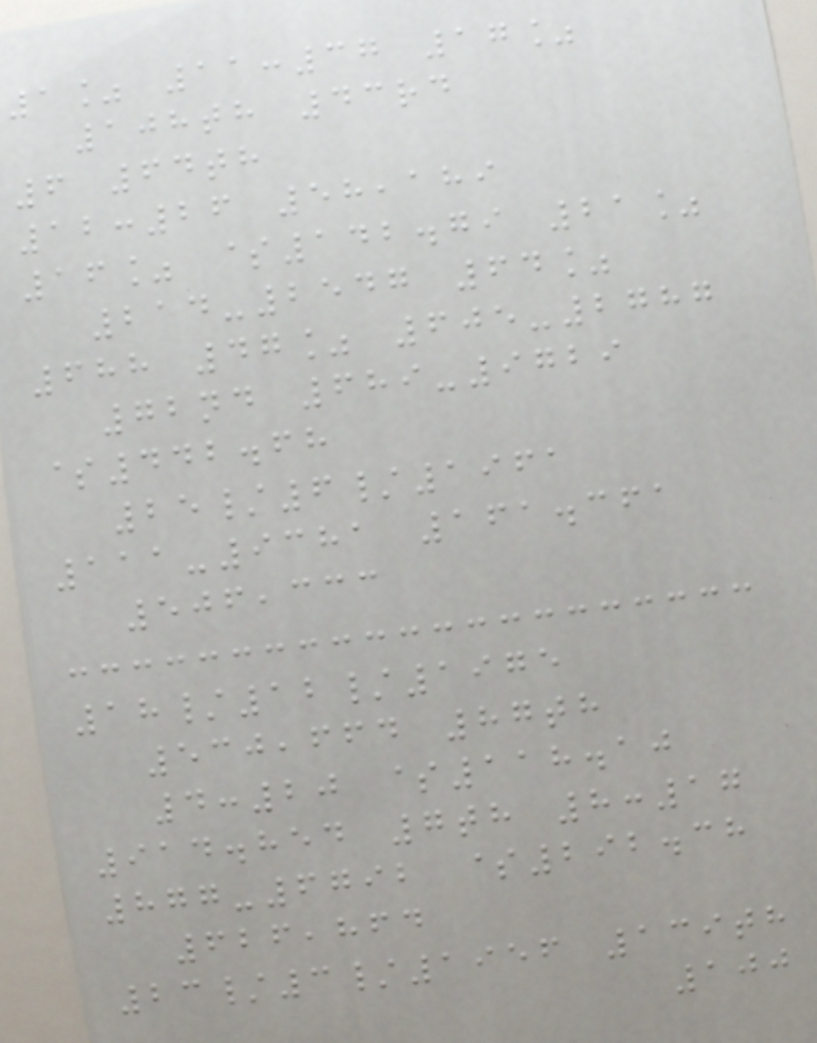1% 11:37 17%
108th 43rd
6 64th
12:26 58,189
16% $142.79 21%
214-2547 64%
688 47% 605-2787
72nd 689-9729
$442.68
25/6/1961
111-9381 161.361
506,333
18/12/1975
530,664 87th
4:20 $118.10
914.854 7th 8:17
877-6792 $292.38
626,864
23/3/1956 139th
100
